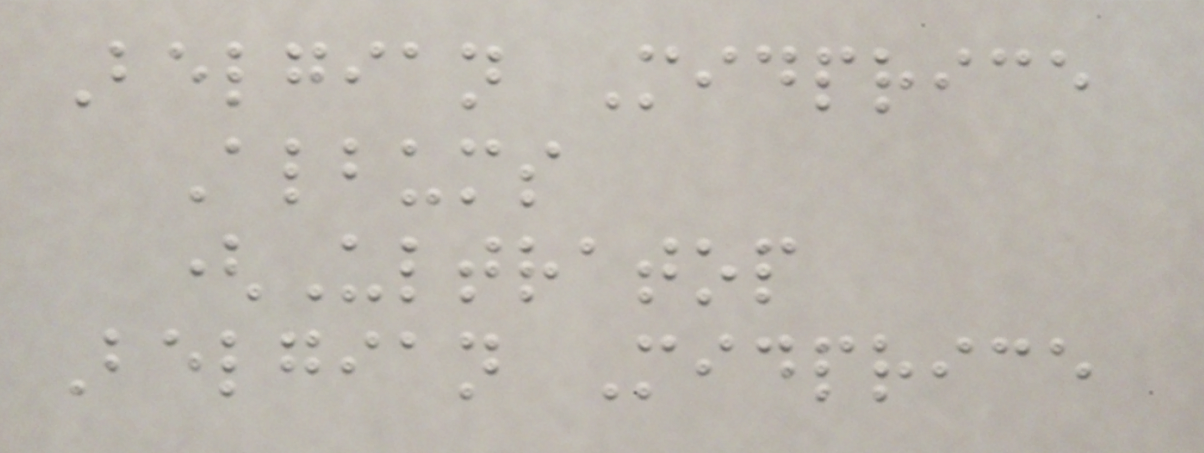Belgian Midprice
Albums
(Ultratop
Belgian Midprice
